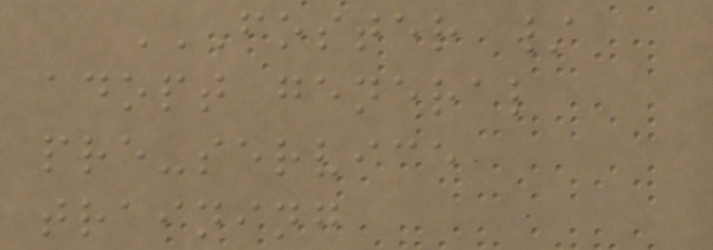FOSTER /
ADOPT GENERAL
PRE-SERVICE
TRAINING
